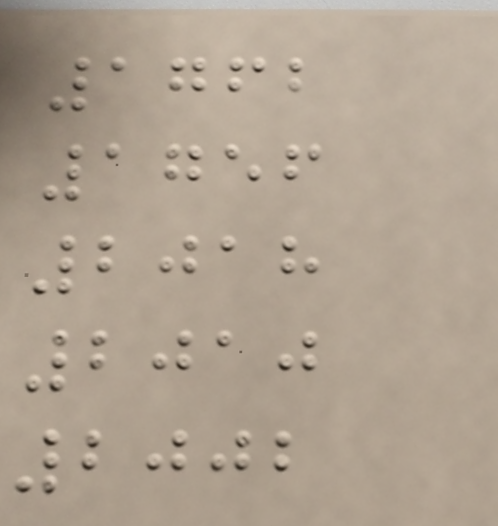1762
1756
2018
2010
2002
